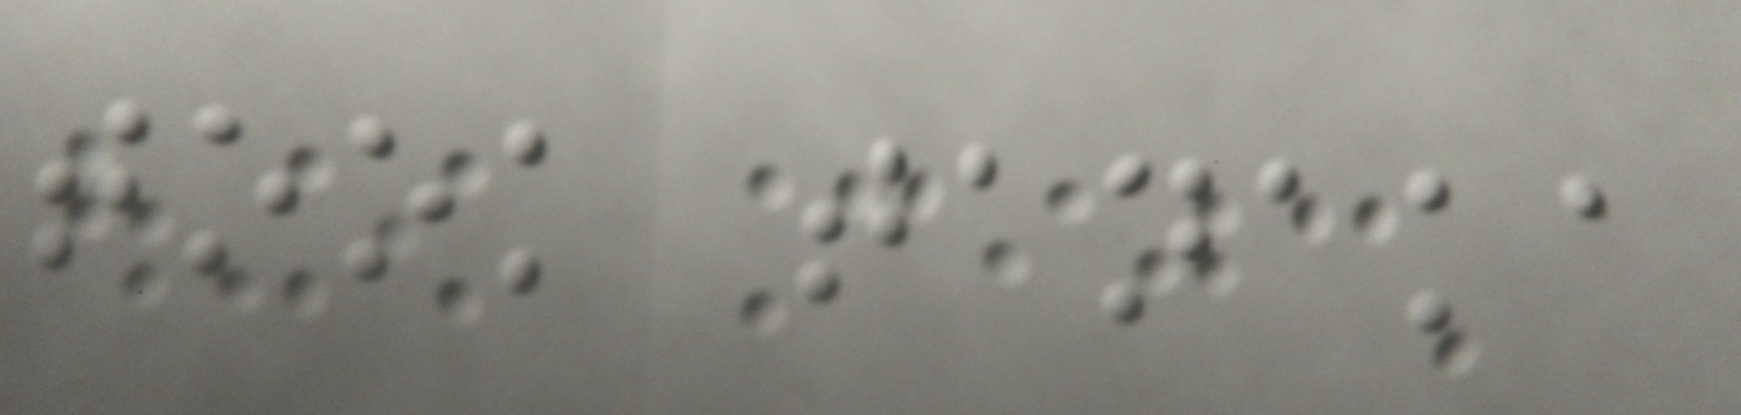took tanaka
